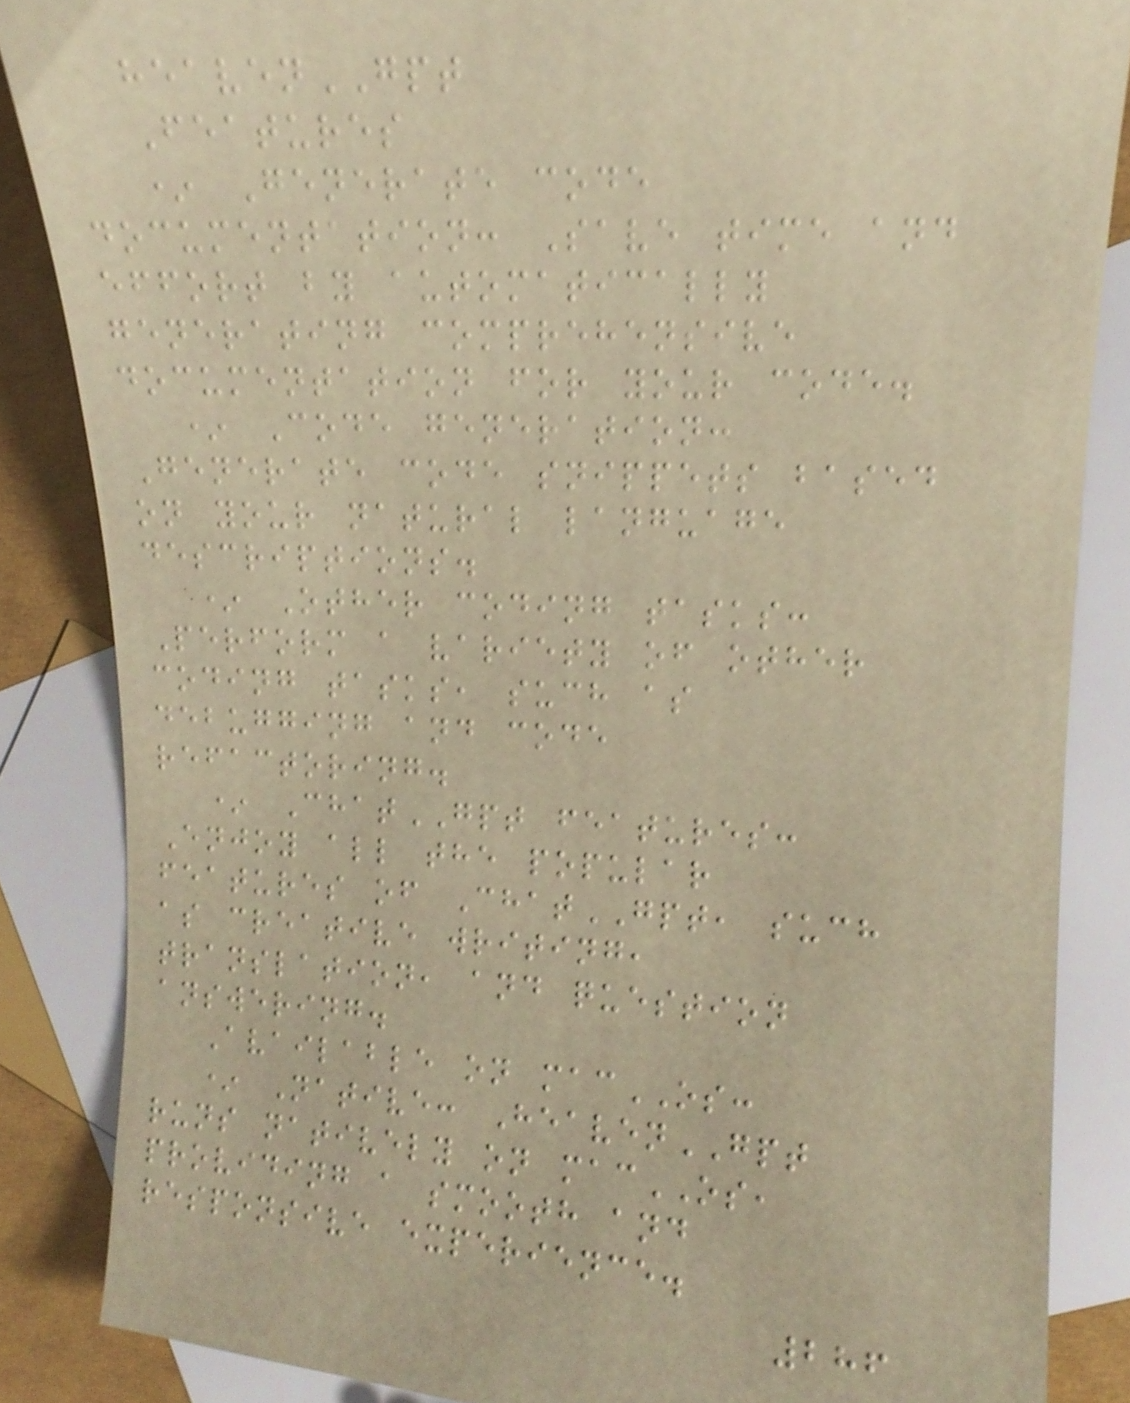heavenGPT
Features
* Generate code
documentation: Save time and
effort by automatically
generating comprehensive
documentation for your code.
* Code generation:
Generate code snippets based
on your natural language
descriptions.
* Other coding tasks:
Perform a variety of other
coding tasks, such as
debugging and code
refactoring.
* ChatGPT features:
Enjoy all the popular
features of ChatGPT, such
as creative writing,
translation, and question
answering.
Available on macOS:
* Native: HeavenGPT
runs natively on macOS,
providing a smooth and
responsive experience.
286
